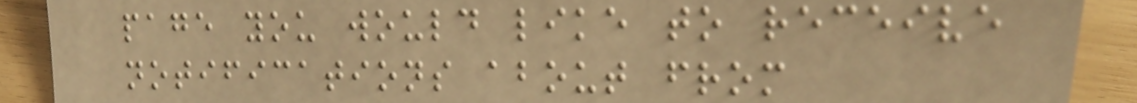page you would like to receive
notifications about from
